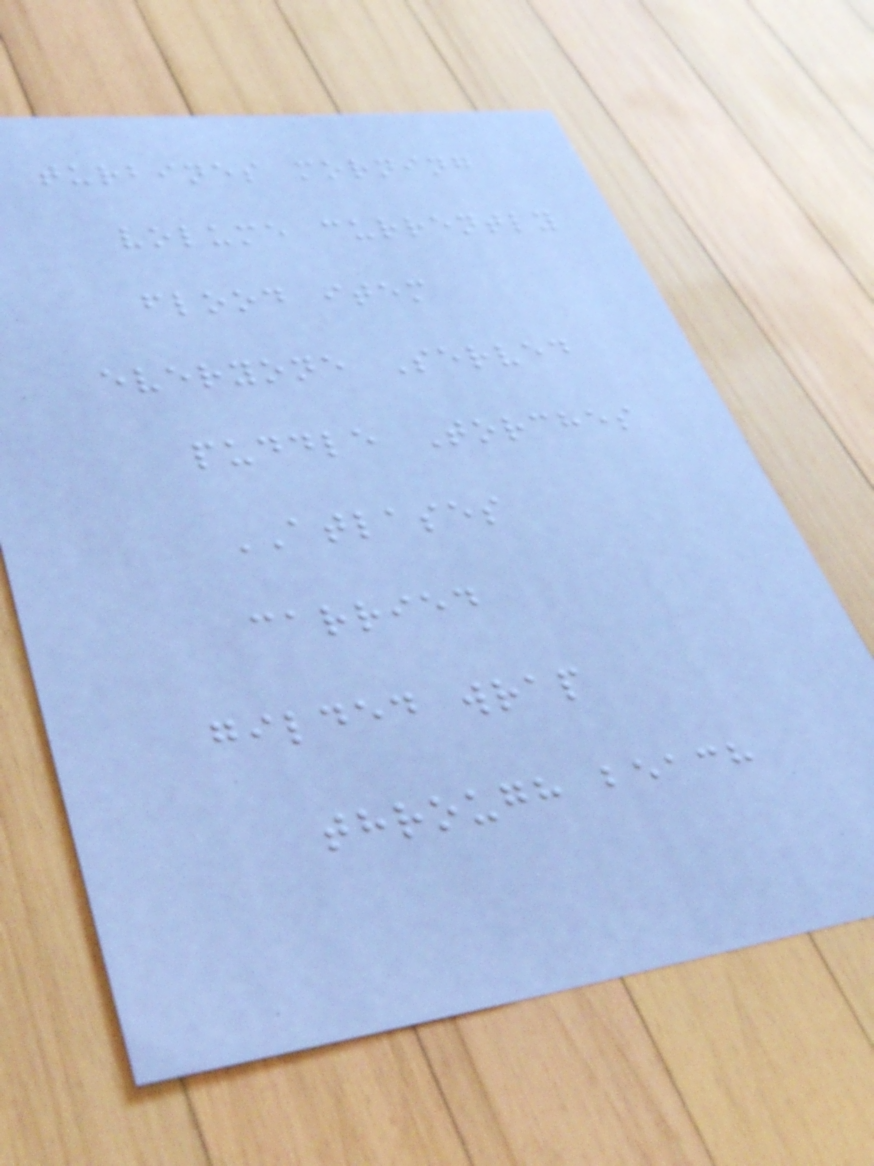turbines morning
volume currently
flood item
everyone Served
puddle Torches
ATLASES
carried
gilded wrap
through beach
